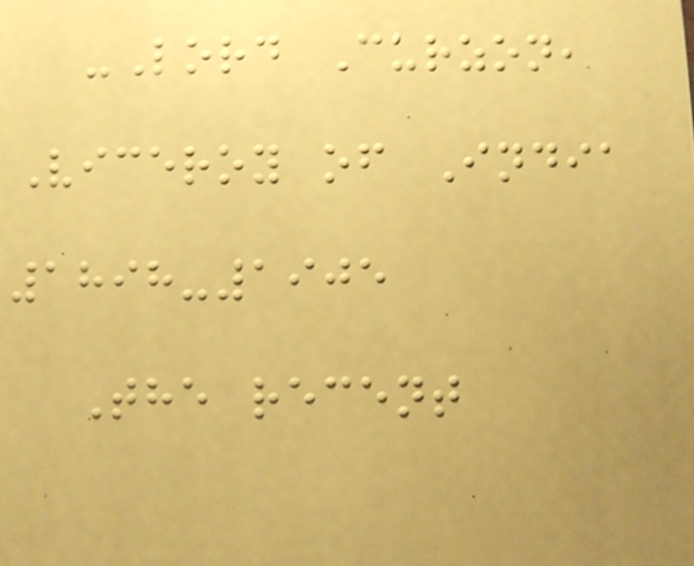-Lord Curzon,
Viceroy of India
1898-1905
The recent
